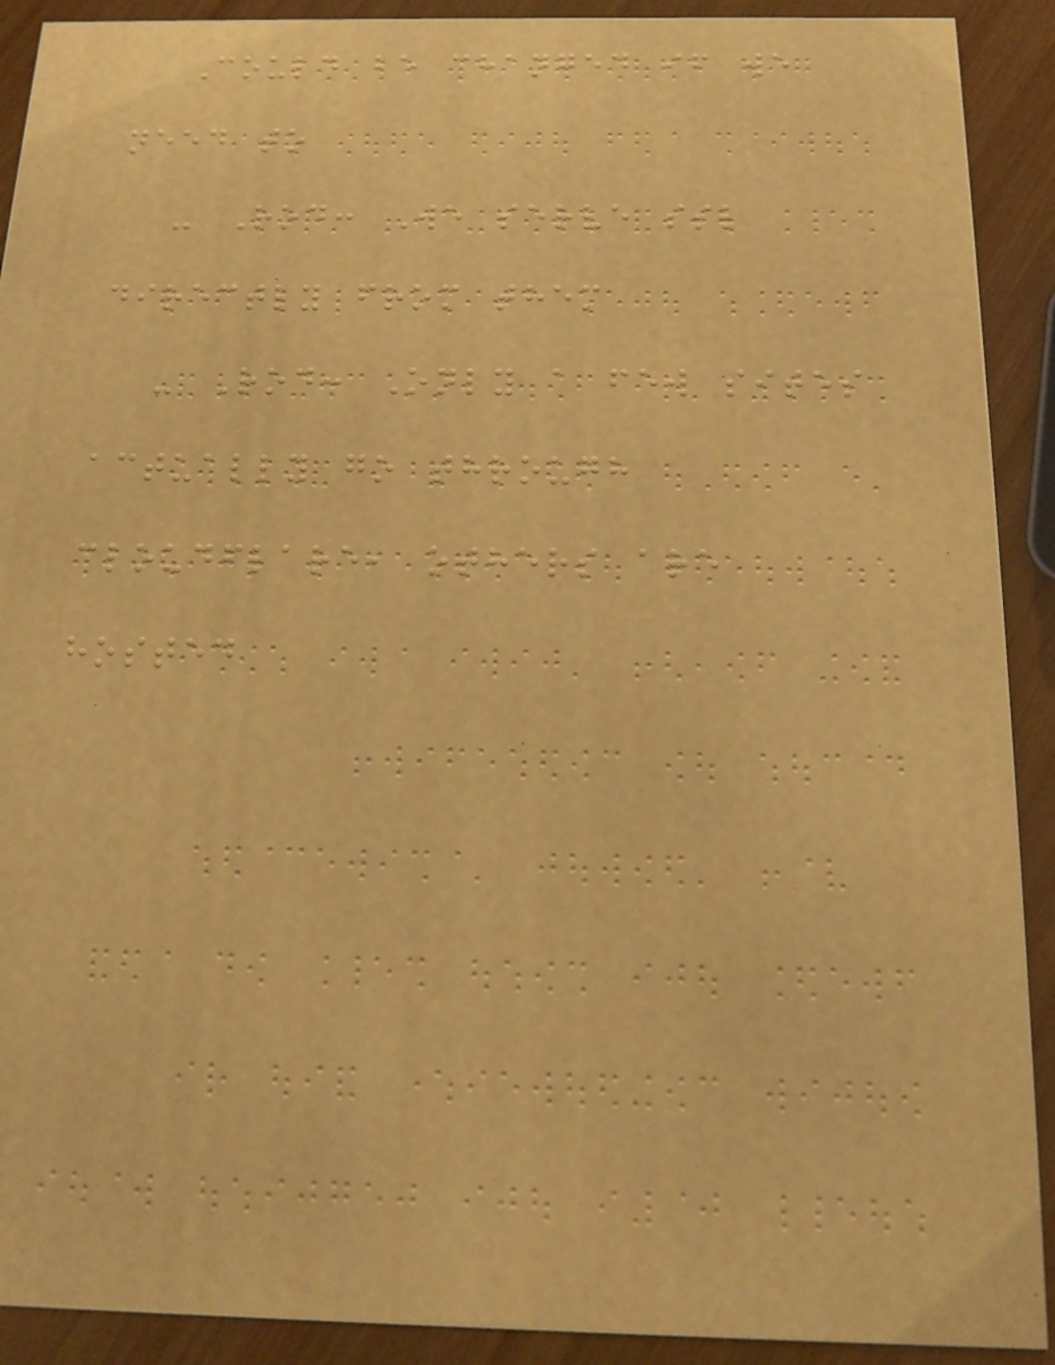Could be changed if we
need to
- Rod: We serve ssl
directly from them
- Rod: Only a few sites
actually go through
cloudflare, others are
hosted
